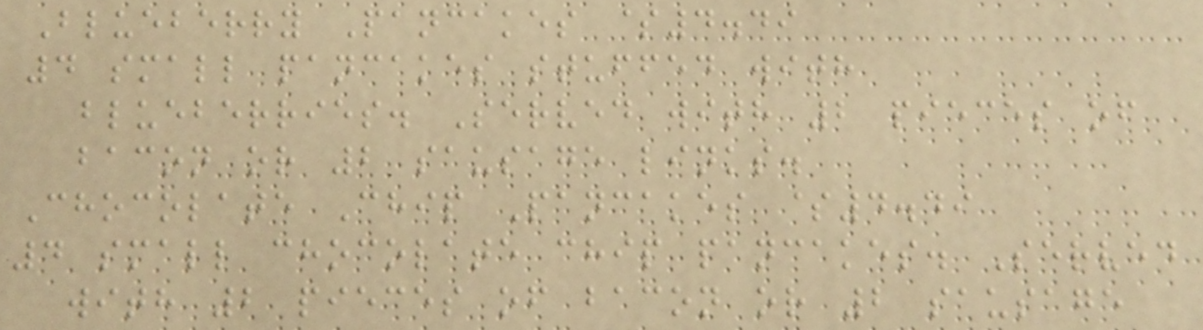Blueberry Pancakes $4.49
4 small pancakes stuffed with
blueberries. Served with 2 pieces of
bacon or 2 sausage links.
Chocolate Chip Pancakes $4.49
4 small chocolate chip pancakes. Served
with 2 pieces of bacon or 2 sausage
